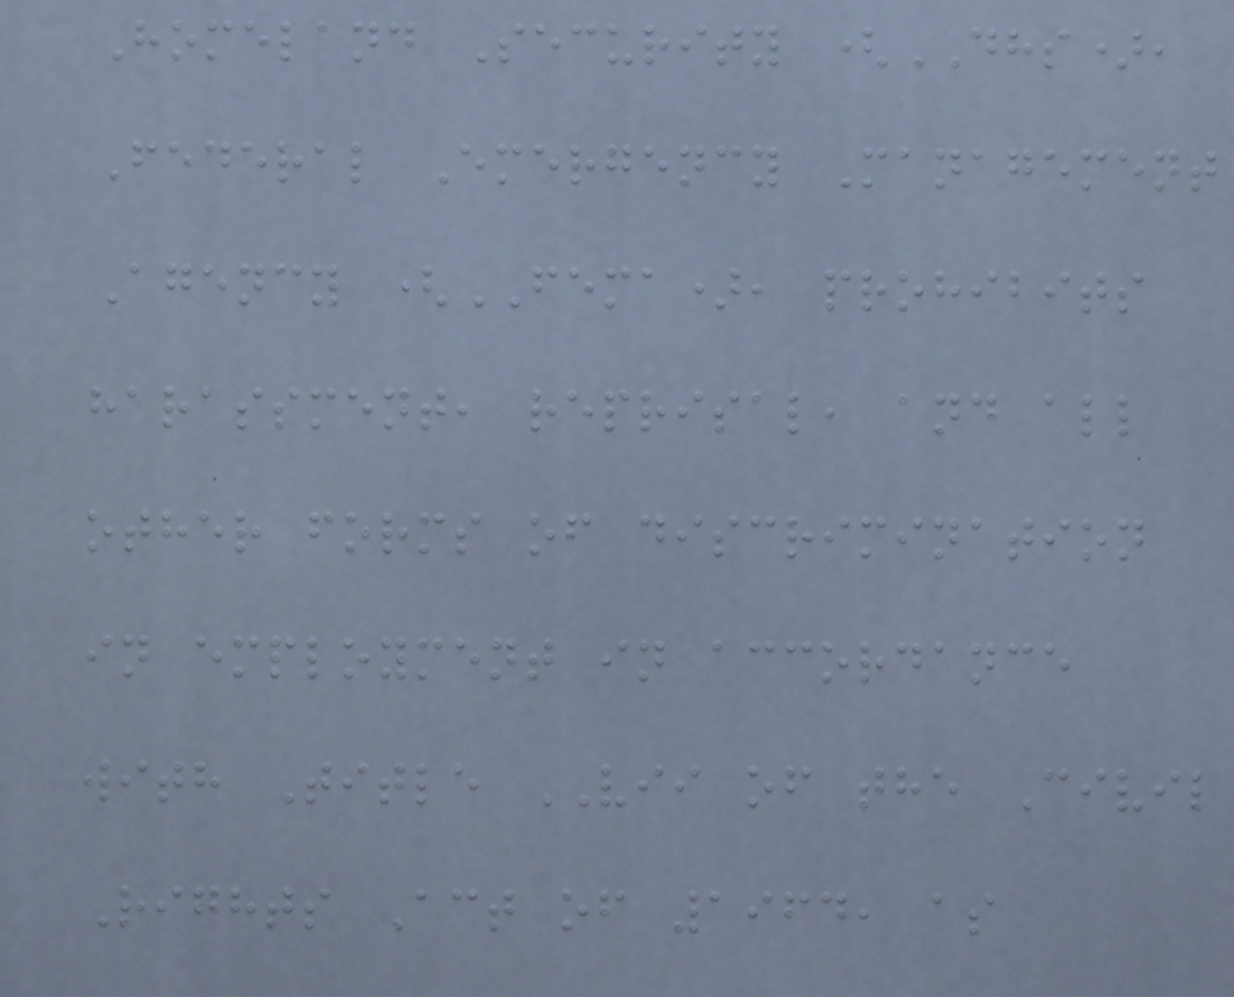Homeland Security (DHS),
Federal Emergency Management
Agency (FEMA), prohibits
harassment, reprisal, and all
other forms of discrimination
in employment in accordance
with Title VII of the Civil
Rights Act of 1964, as
